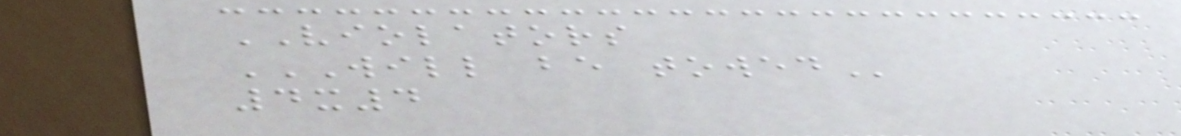VIOLATORS
WILL BE TOWED
4x4
